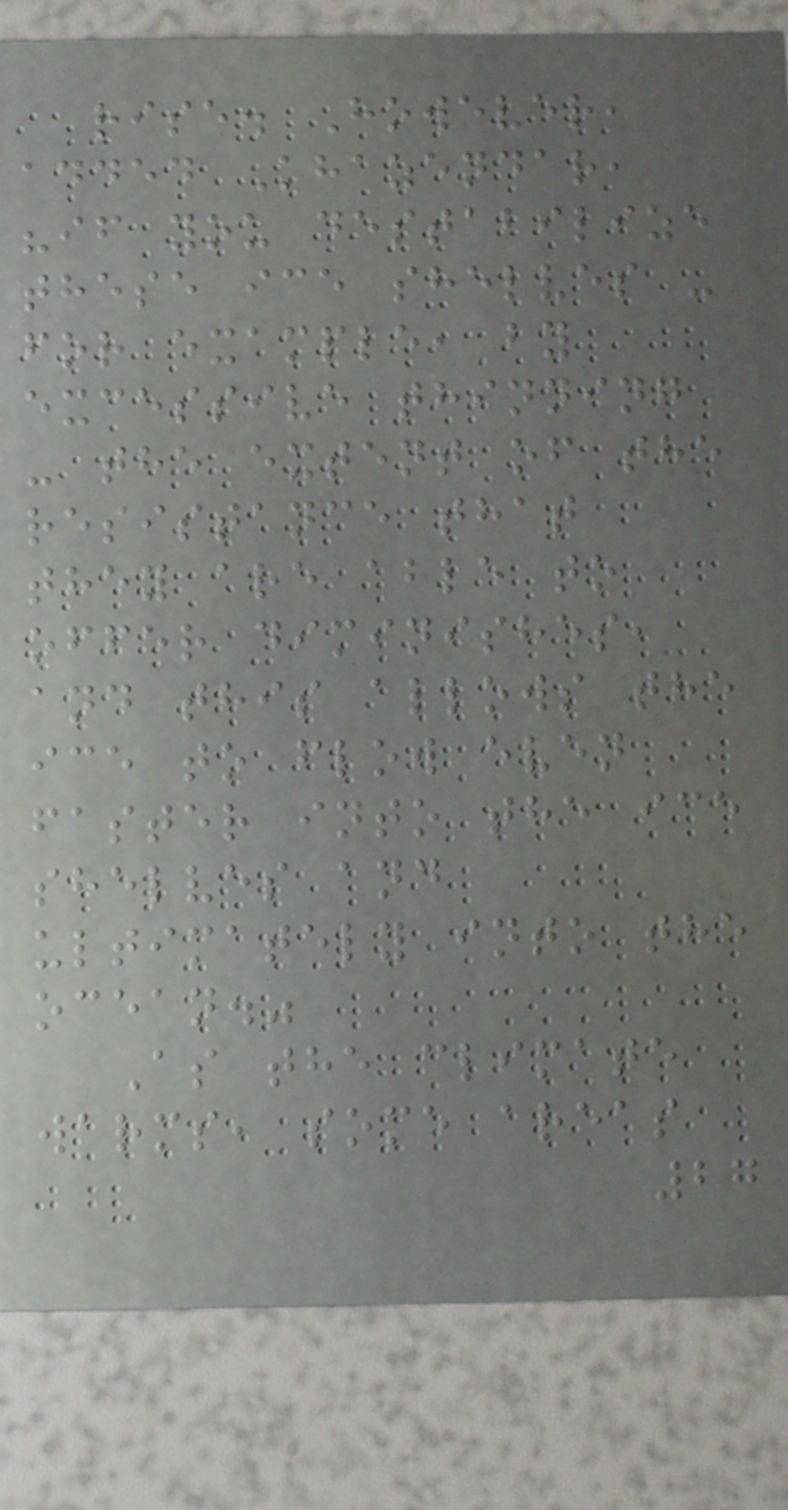rise. However,
added Khazendar,
"if you destabilize
these ice shelves -
for example, by
excessive thinning
- the extent of the
resistance that
they are able to
offer diminishes,
and this allows the
ice to flow even
faster into the ice
shelves and
ultimately into the
ocean."
As the climate
warms, some areas
27
